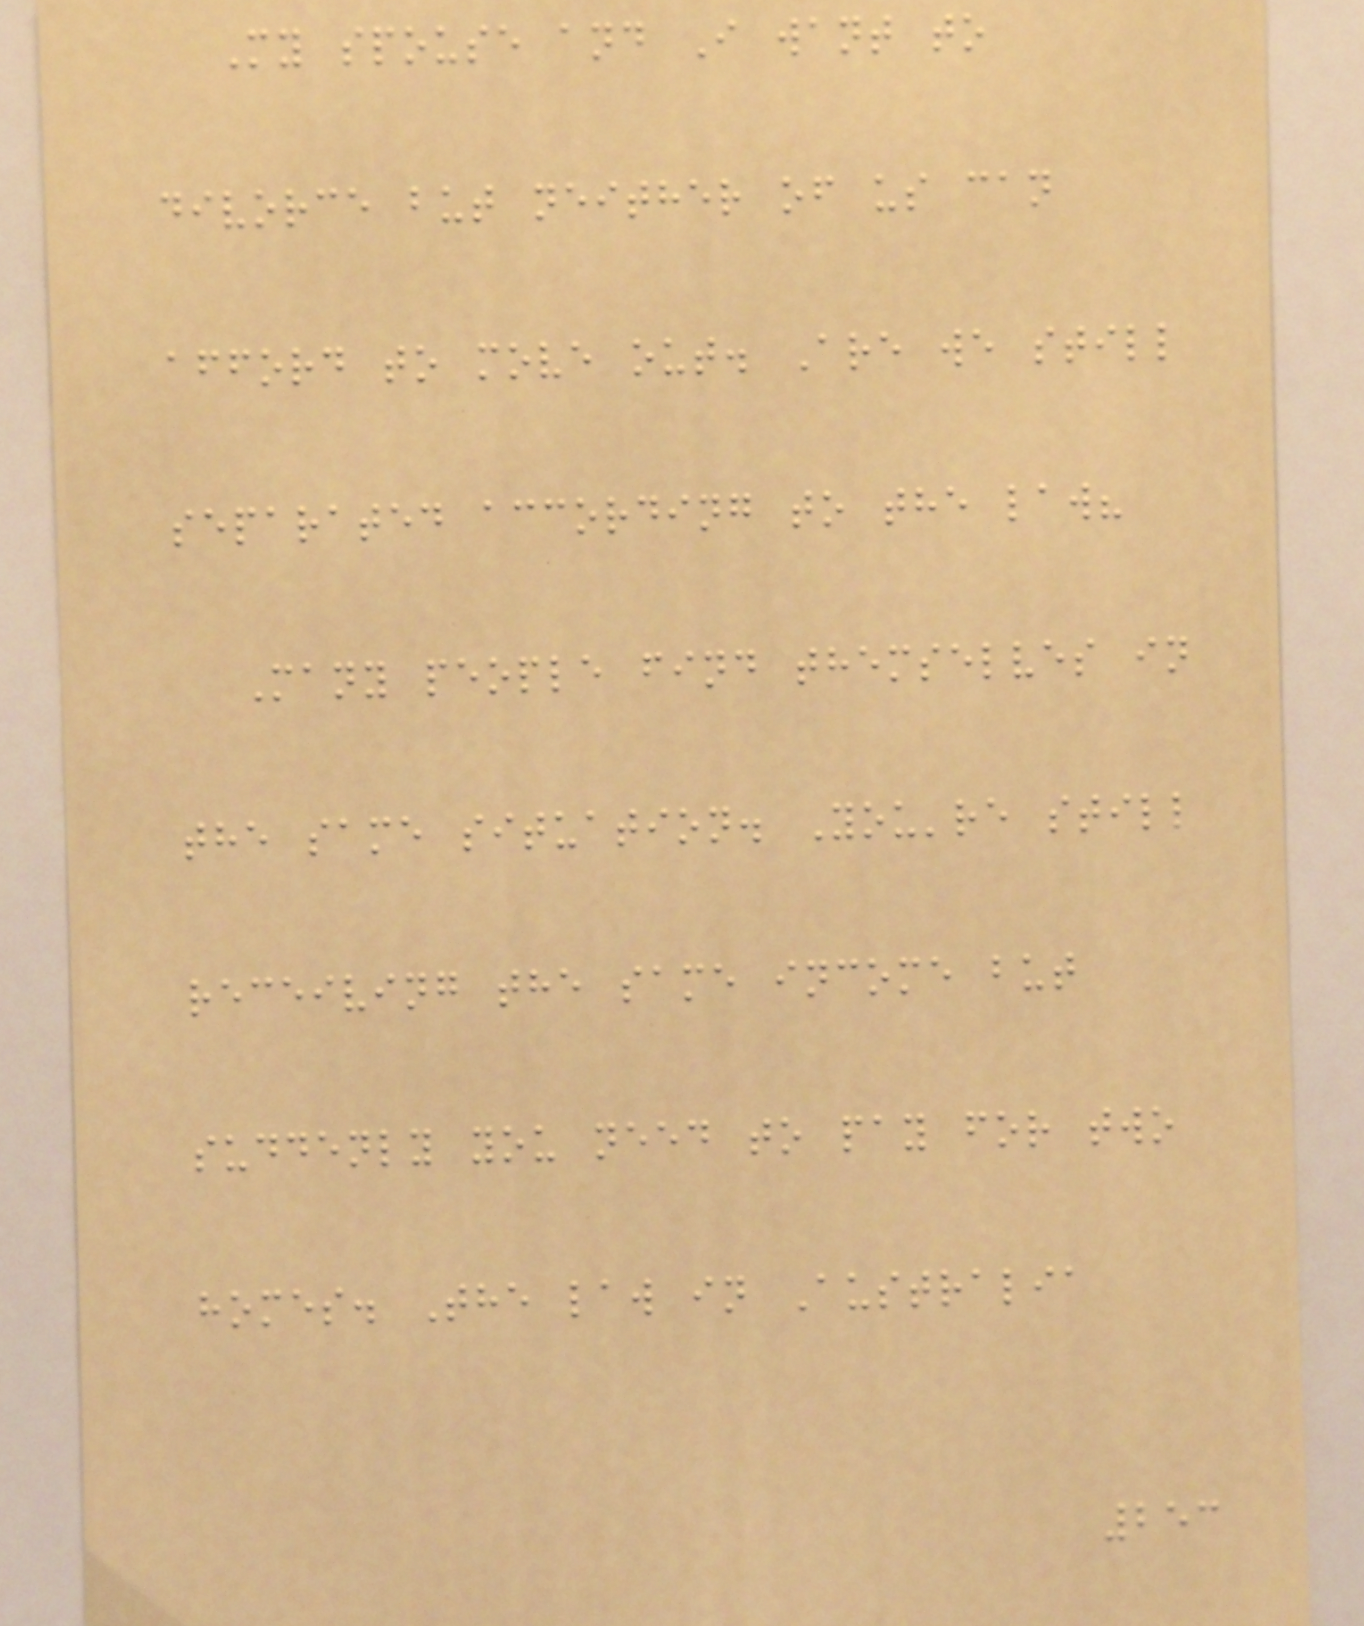My spouse and I want to
divorce but neither of us can
afford to move out. Are we still
separated according to the law?
Many people find themselves in
the same situation. You're still
receiving the same income but
suddenly you need to pay for two
homes. The law in Australia
253
